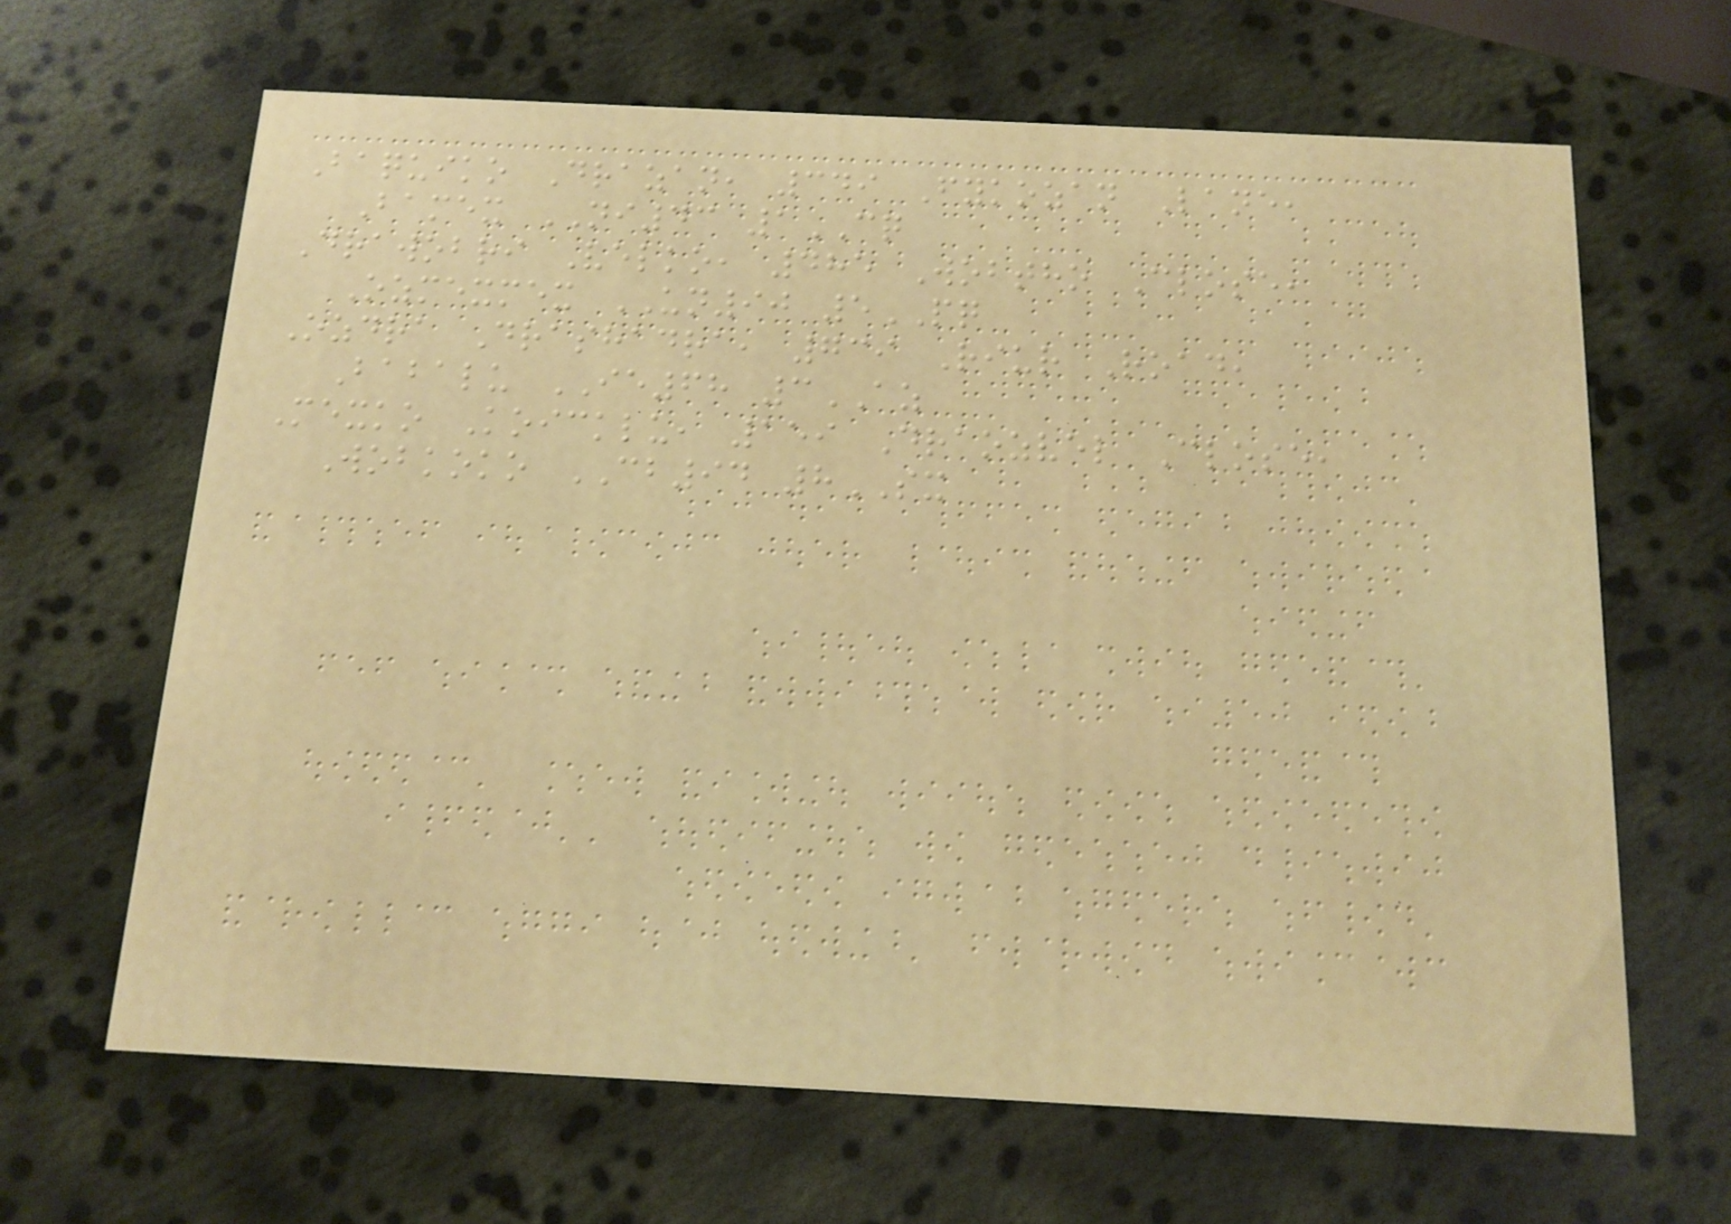Baquiko Drazan, 349 Fykozan Lane,
Bamex NI43 1CQ
Drawobri Velko, 485 Wobtho Close,
Ozmexmex UN90 5PQ
Ozdra Drashadra, 739 Riur Road,
Babalu IE68 3AZ
Mexko Koicklu, 159 Draozvel Close,
Wobkoko CB94 8SX
